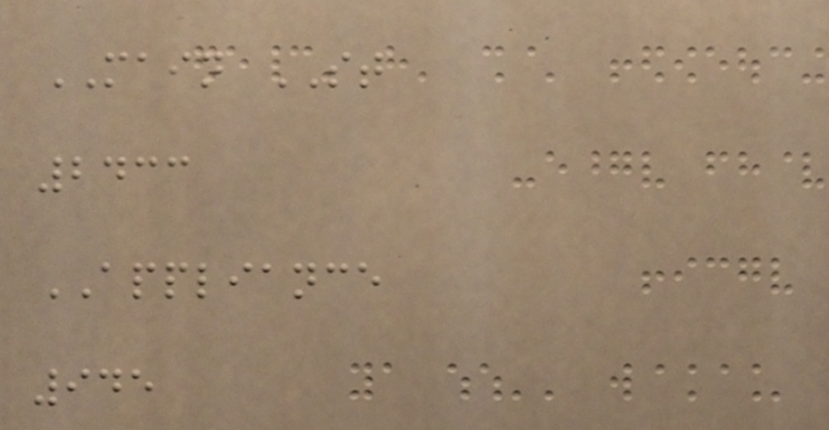MAIN ST
2433
APPLIANCE
945
